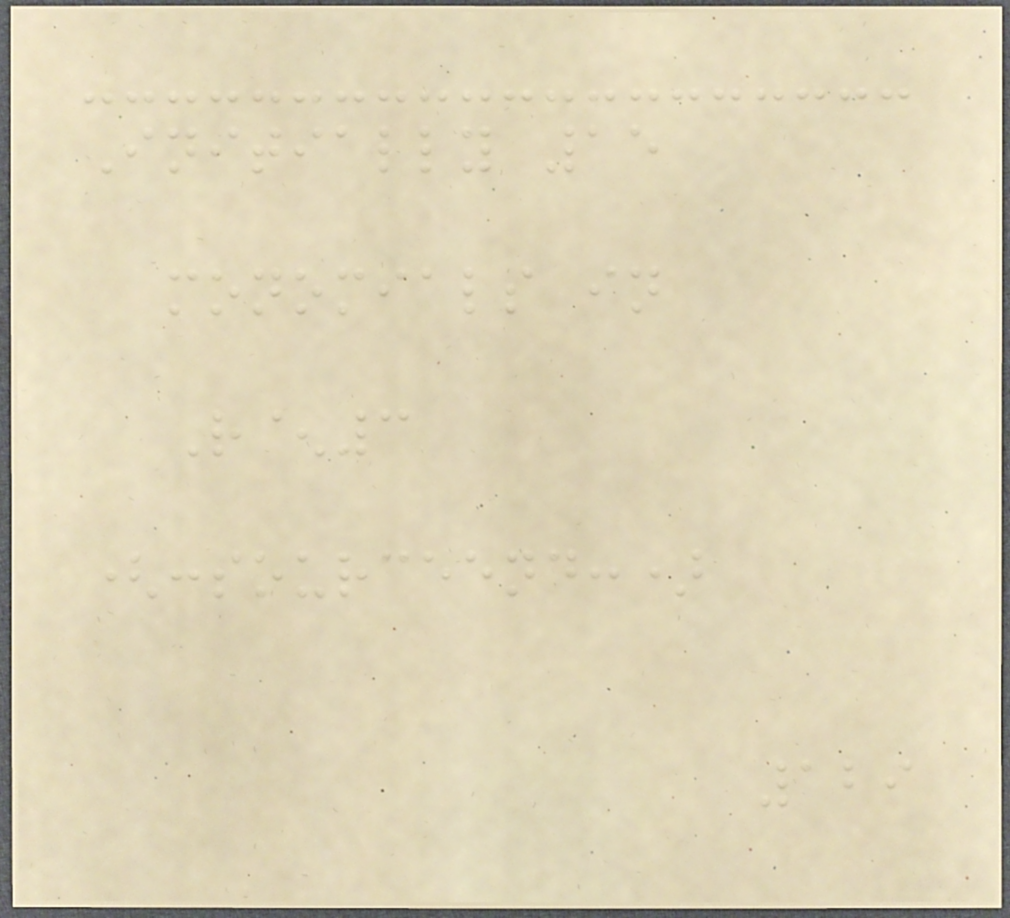Initially 15
monomials in
R^3
(:sourceend:)
129
